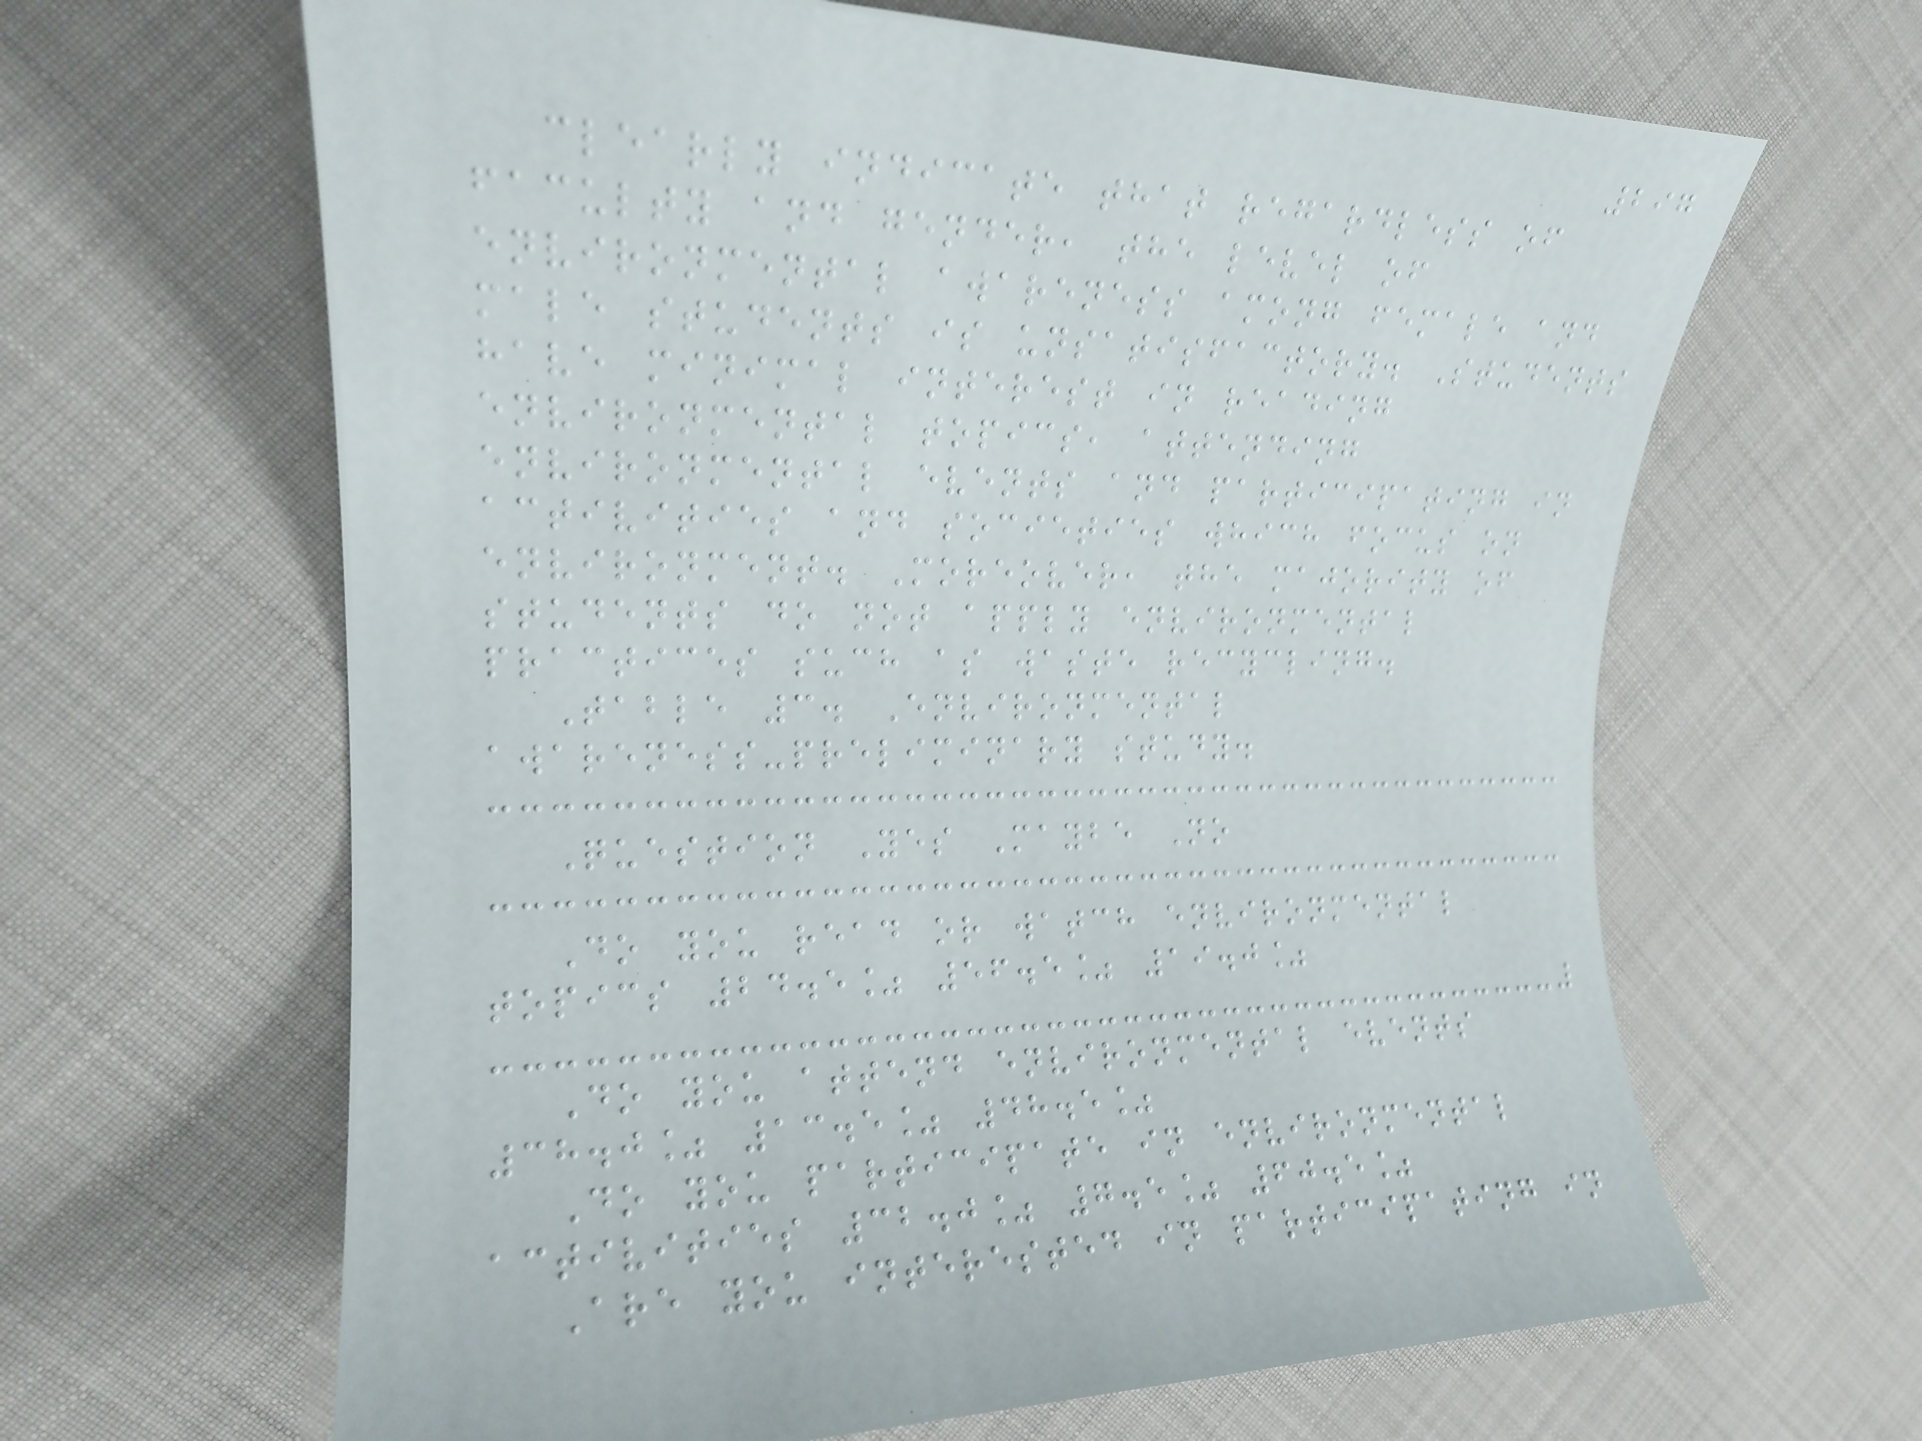297
clearly indicate that regardless of
faculty and gender, the level of
environmental awareness among female and
male students is unsatisfactory. Students
have minimal interest in reading
environmental topics, attending
environmental events and participating in
activities and societies which focus on
environment. Moreover, the majority of
students do not apply environmental
practices such as waste recycling.
Table 3. Environmental
awareness-preliminary study.
Question Yes Maybe No
Do you read or watch environmental
topics 24.5% 56.5% 19.0%
Do you attend environmental events
38.0% 13.5% 48.5%
Do you participate in environmental
activities 32.0% 7.5% 60.5%
Are you interested in participating in
